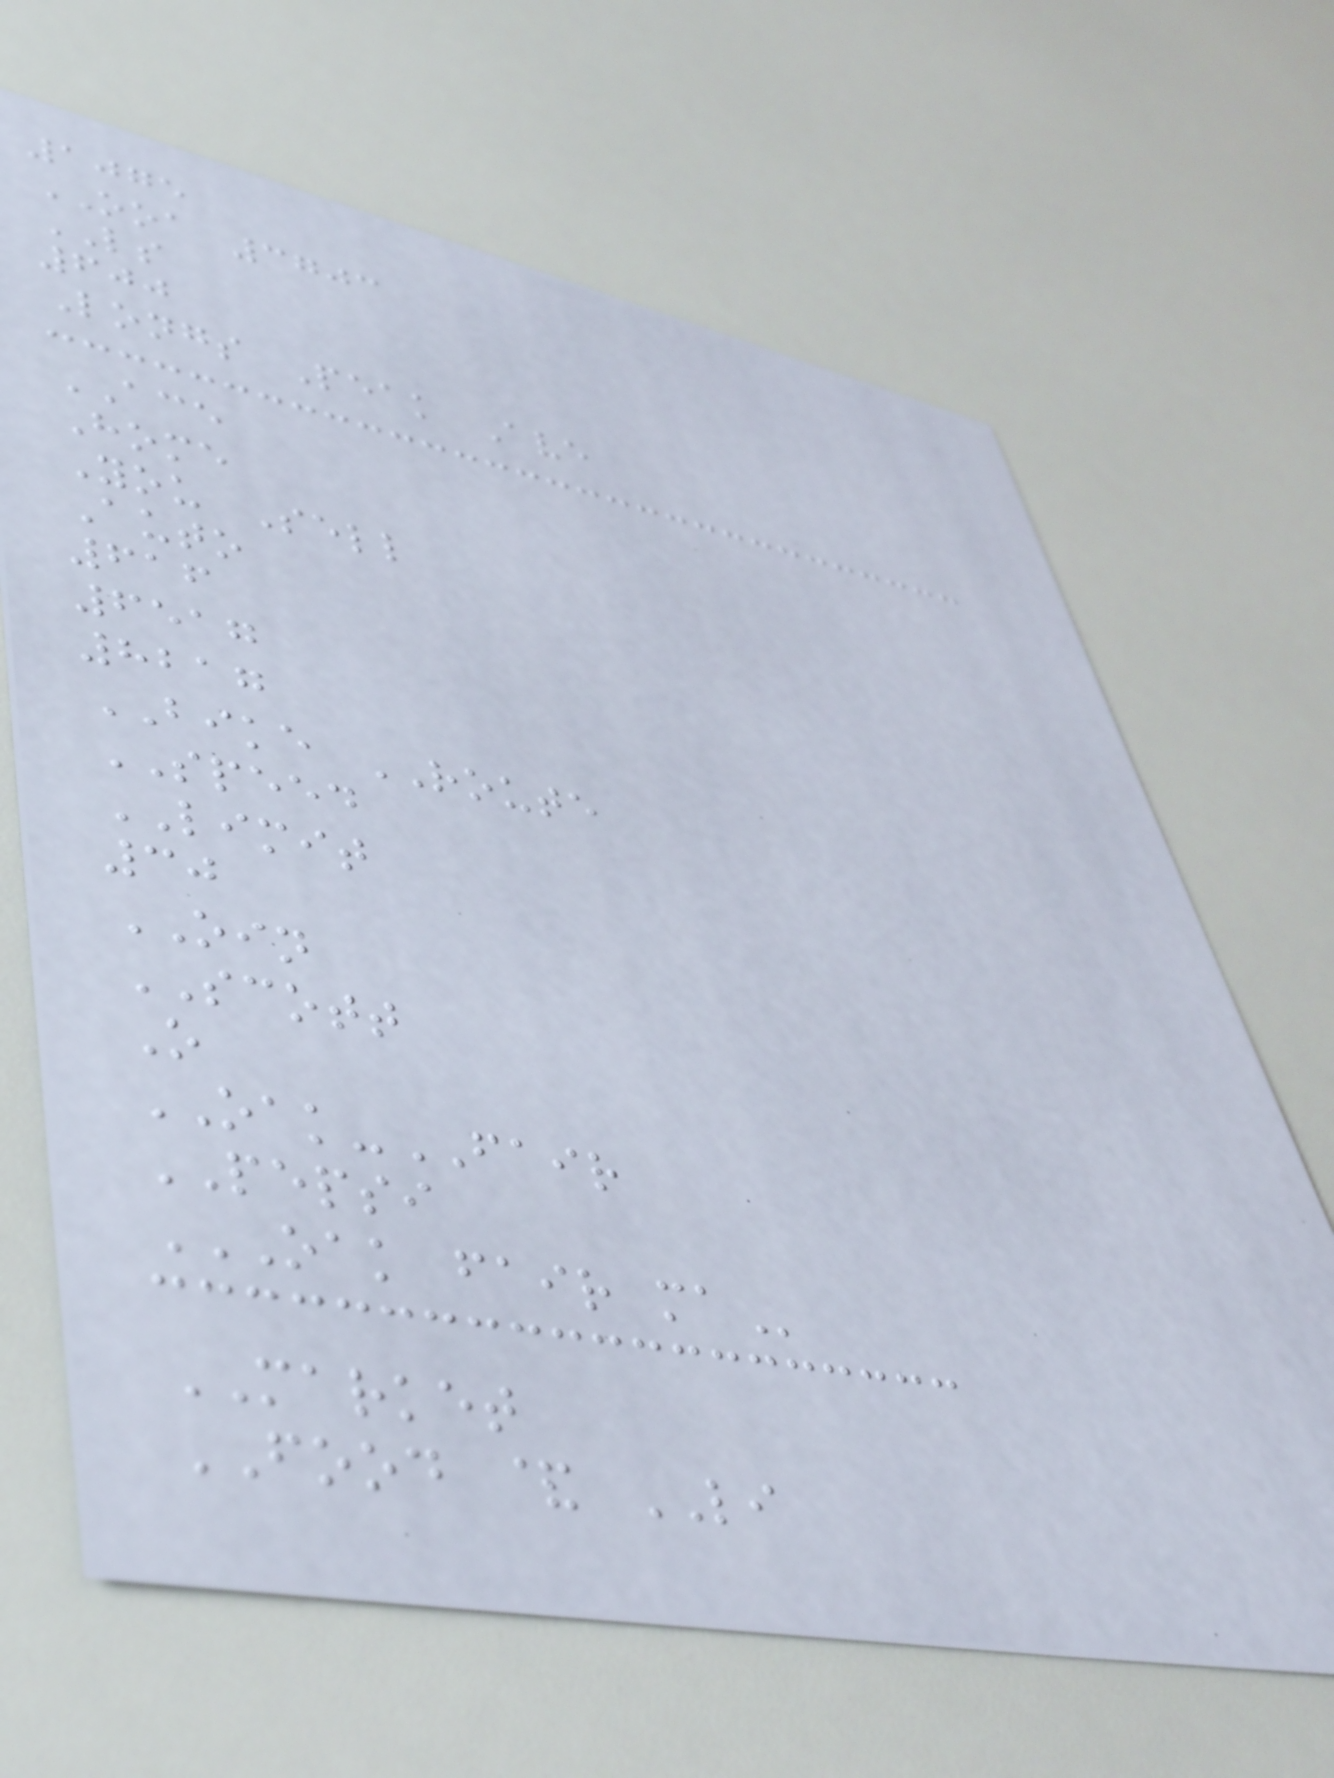1075
OOA 3703
LS
600
Longs Peak Ave
ACE
Home
You Sell
Auto
616
6517
8217
BIKE ROUTE
SPEED
LIMIT
30
OIN
SCOTT
O
OAK-FAIR
PEPSI
OAK FAIR MA
MARKET
FOOD & LI
